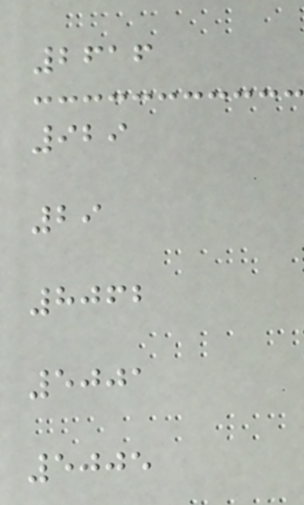2616
929
29
8062
5001
5005
